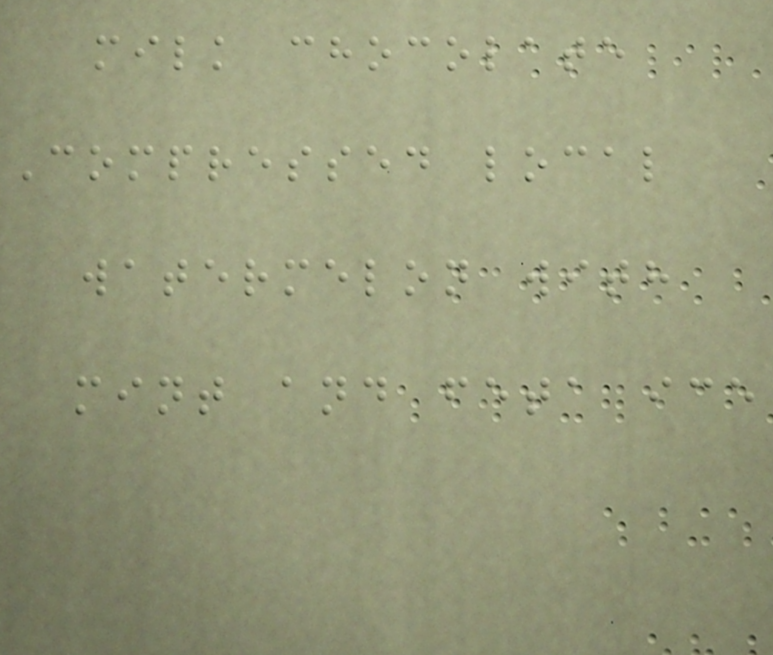milk chocolate
Compressed local
watermelon with
mint and feta ice
